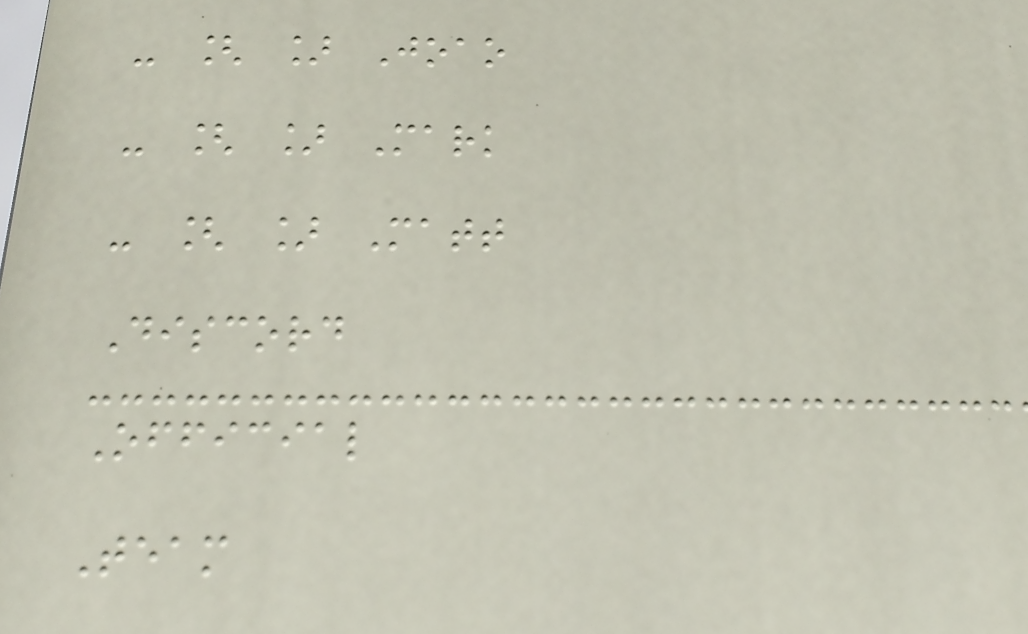- [ ] Joao
- [ ] Mark
- [ ] Matt
Discord
Official
Team
